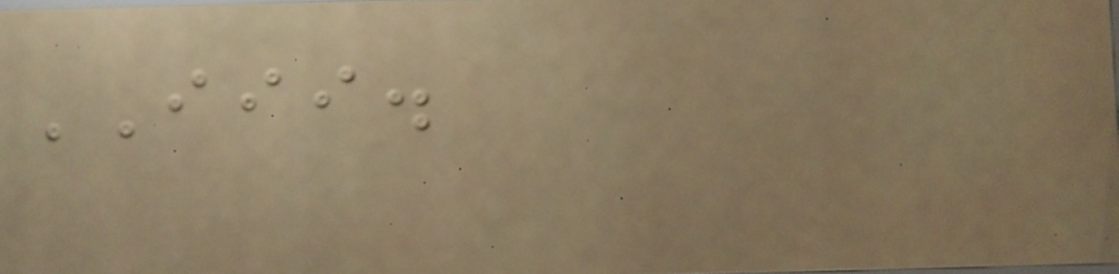III.
